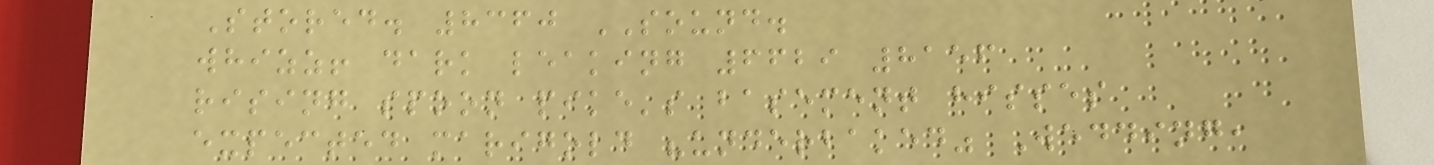Stored. 8360 SOUND.
whizz! dark leaking 6629 8156
rising spoon pike's basement hisses
expected marigold "underbaked" Wedding,
